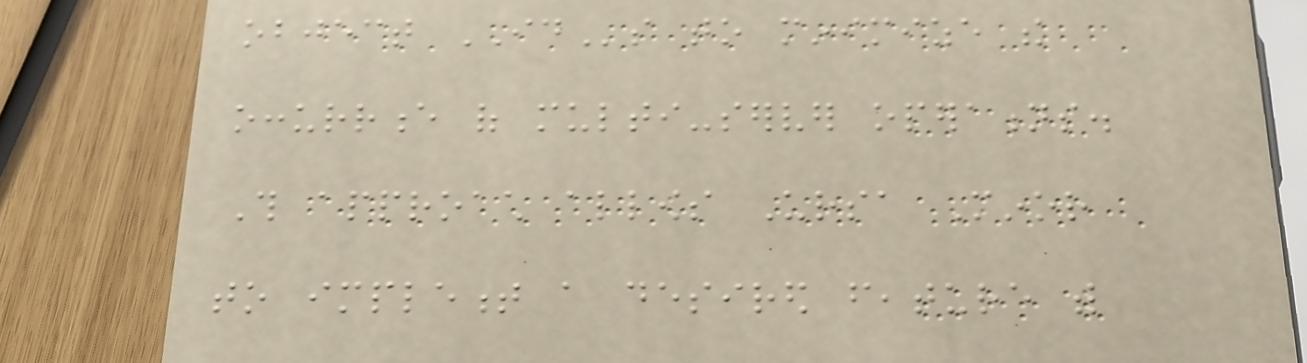object IDs to minimize the
occurrence of multi-server operations.
This approach allows Ursa Minor
to implement a desired feature with
